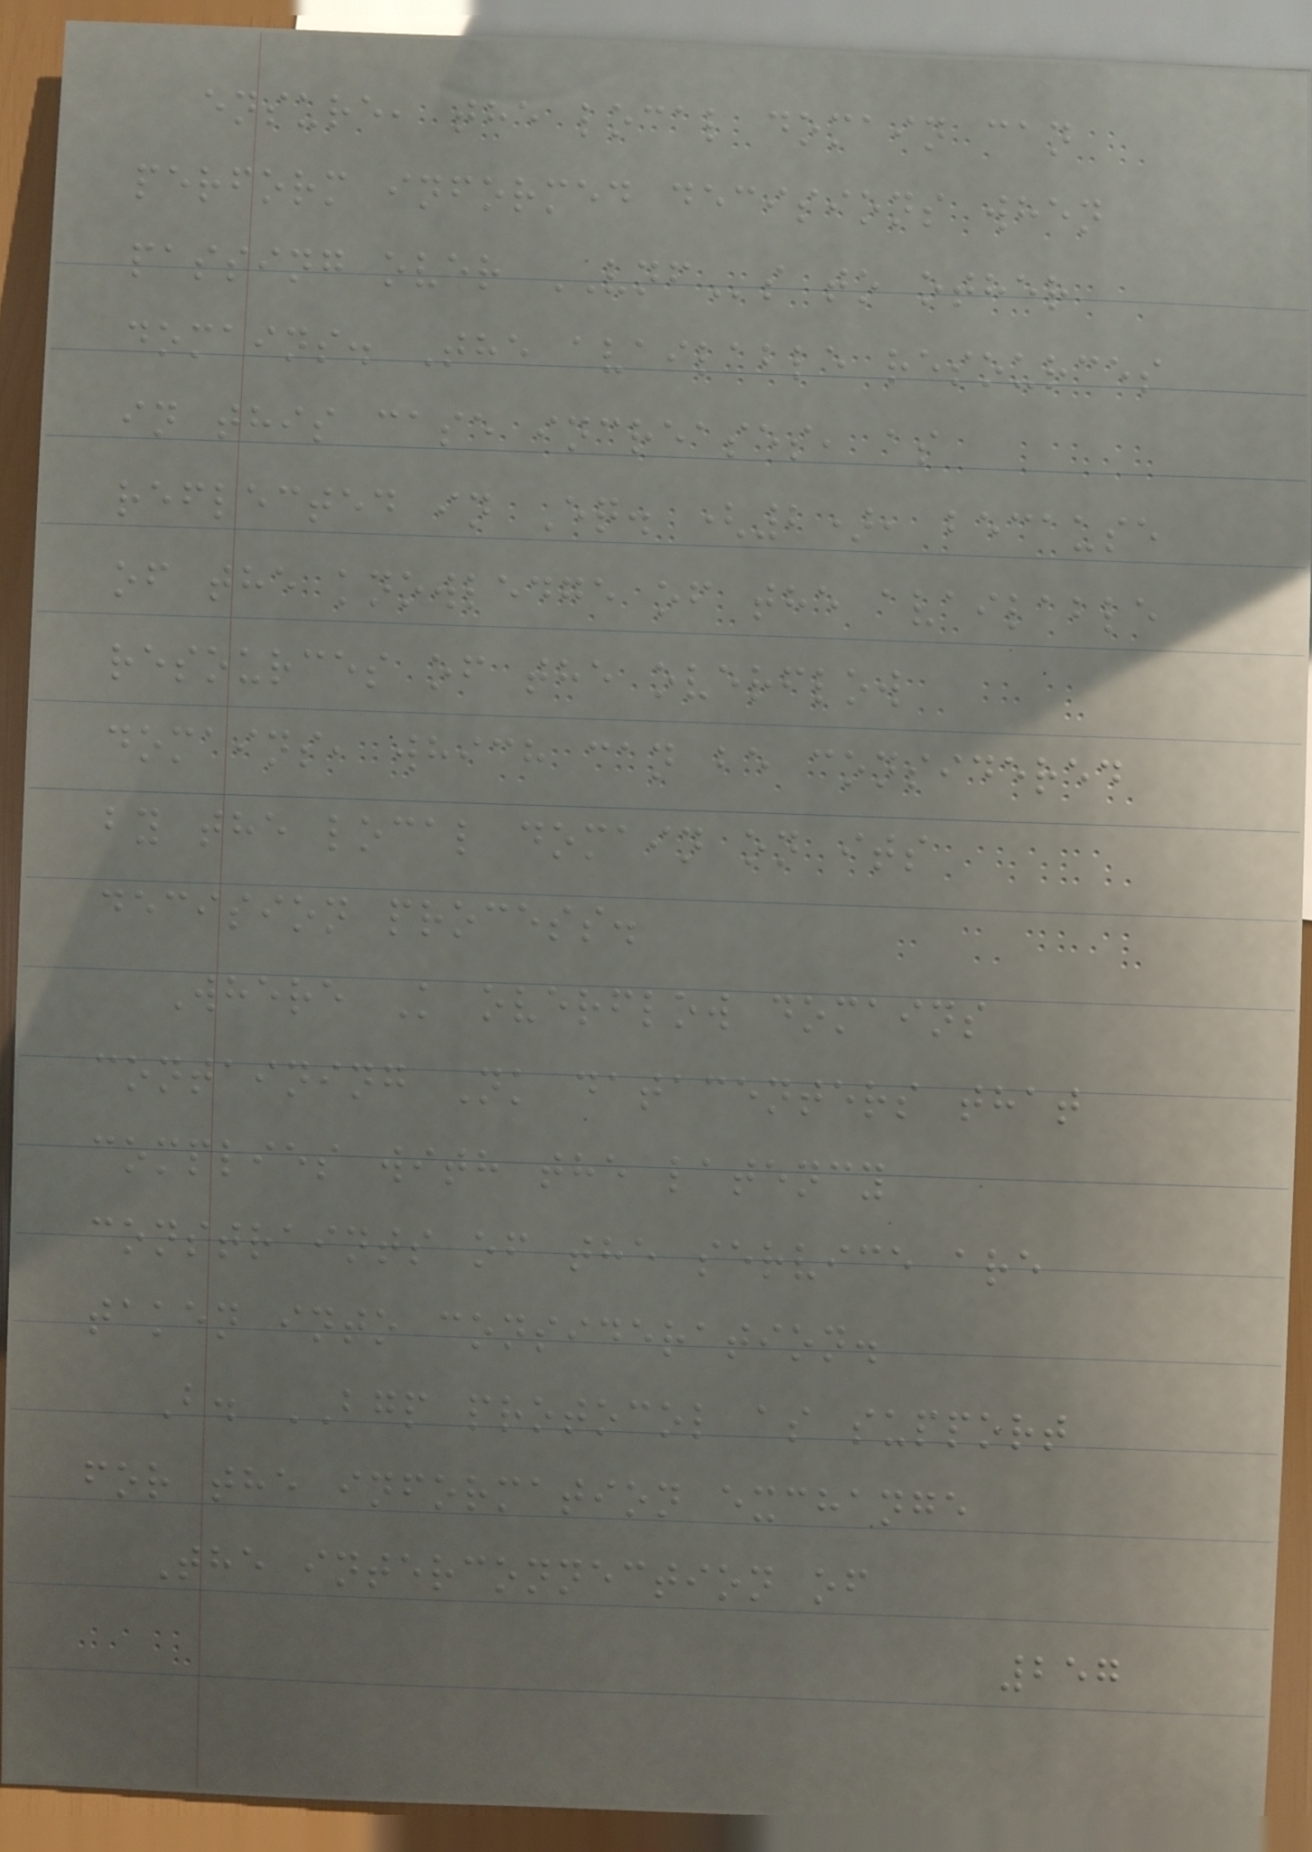ensure, the local domain can
perform informed decisions when
passing over VNFs to other
domains. The available resources
in this case increases, as
reflected in Eq. (2), because
of the knowledge of the available
resources of the overflow
domains, which can be considered
by the local domain on its
decision process.
Where K overflow domains
containing Nk datacenters that
complies with the latency
constraints of the service are
taken into consideration.
B. BGP protocol as support
for the information exchange
The interconnection of
257
